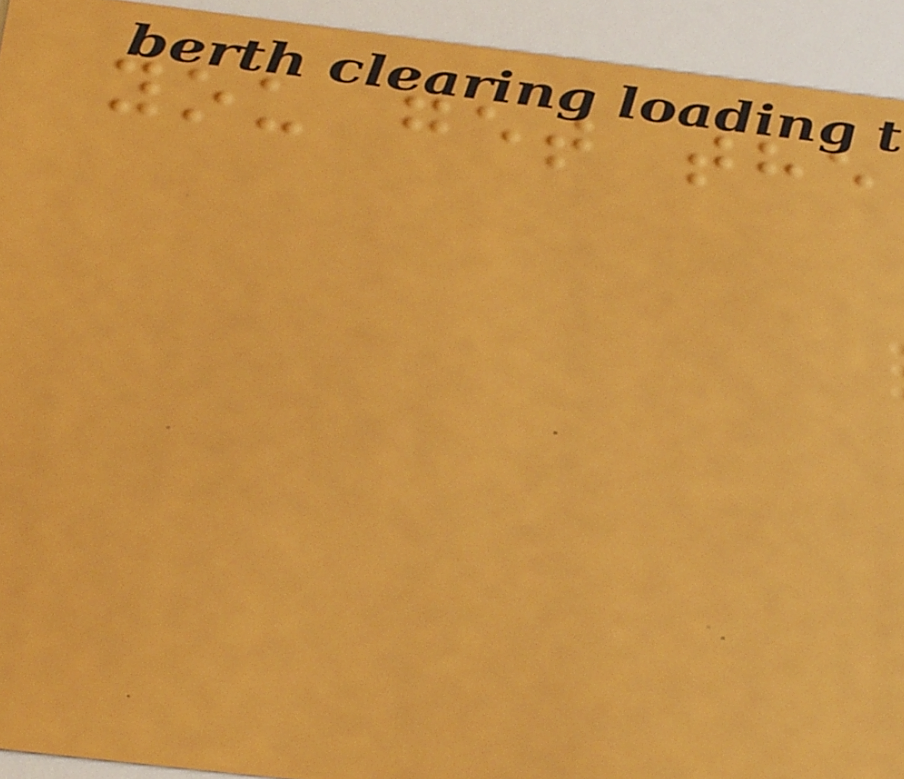you get the
